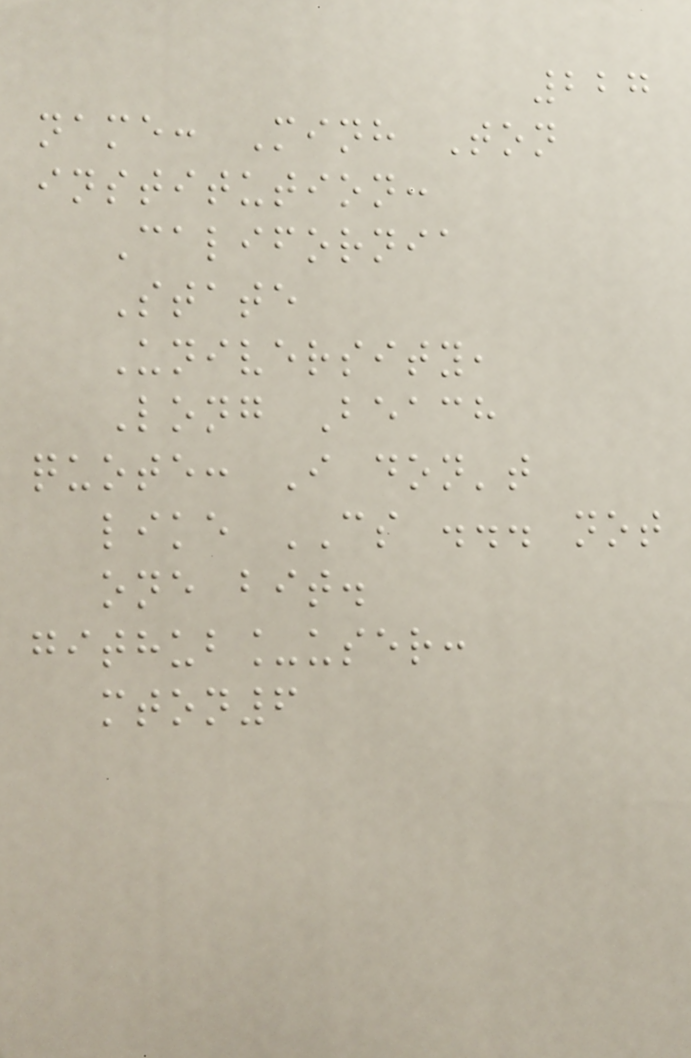227
name: Minh Ton
institution:
California
State
University,
Long Beach
quote: I don't
like CS ... not
one bit.
github_user:
mton6
